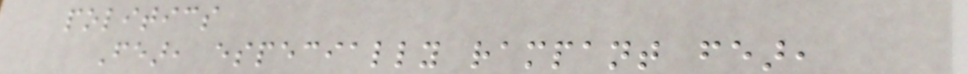politics
Fear, especially rampant fear,
